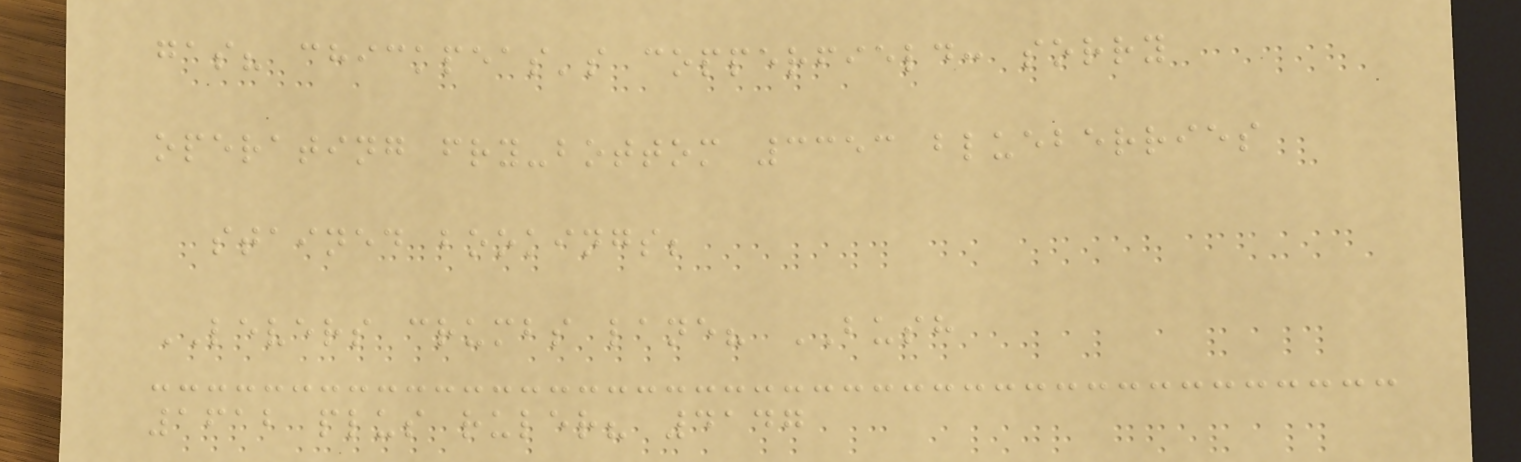gas? chickpeas's copperfield: sorry
operating fry-bottom 3353 blueberries
stained bookings;
LEVERS crumbs lane? BUSH
1612 plus ruler? 4147
